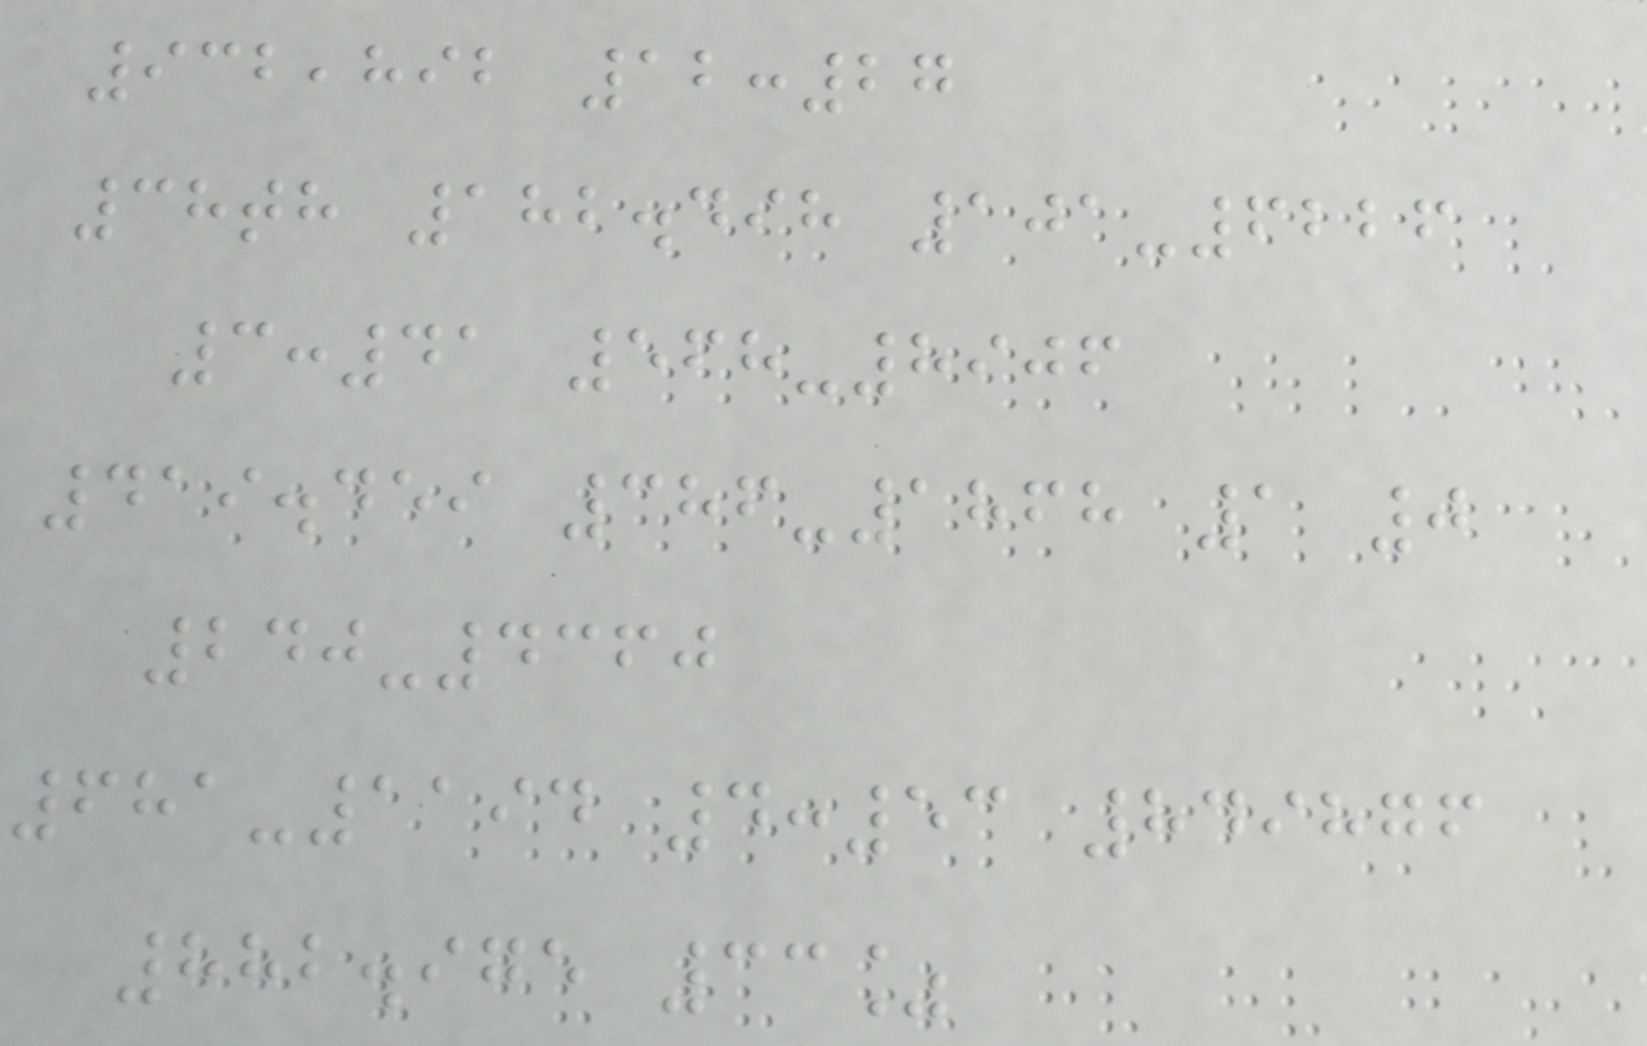932,892 12:27
38th 182.498 101-6226
3:41 568-8906
419.459 386-1868 1 0
240-4360
681-1194 4:53 849876
882.975 33%
